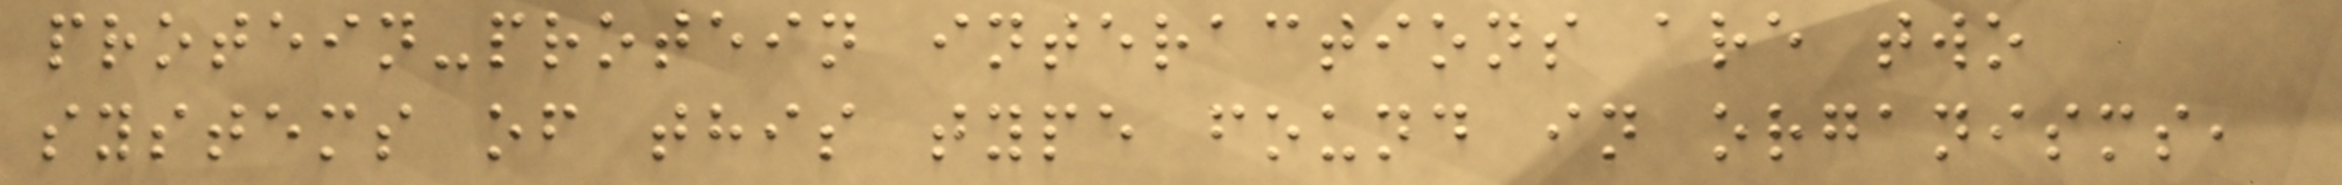protein-protein interactions are two
systems of this type found in organisms,
